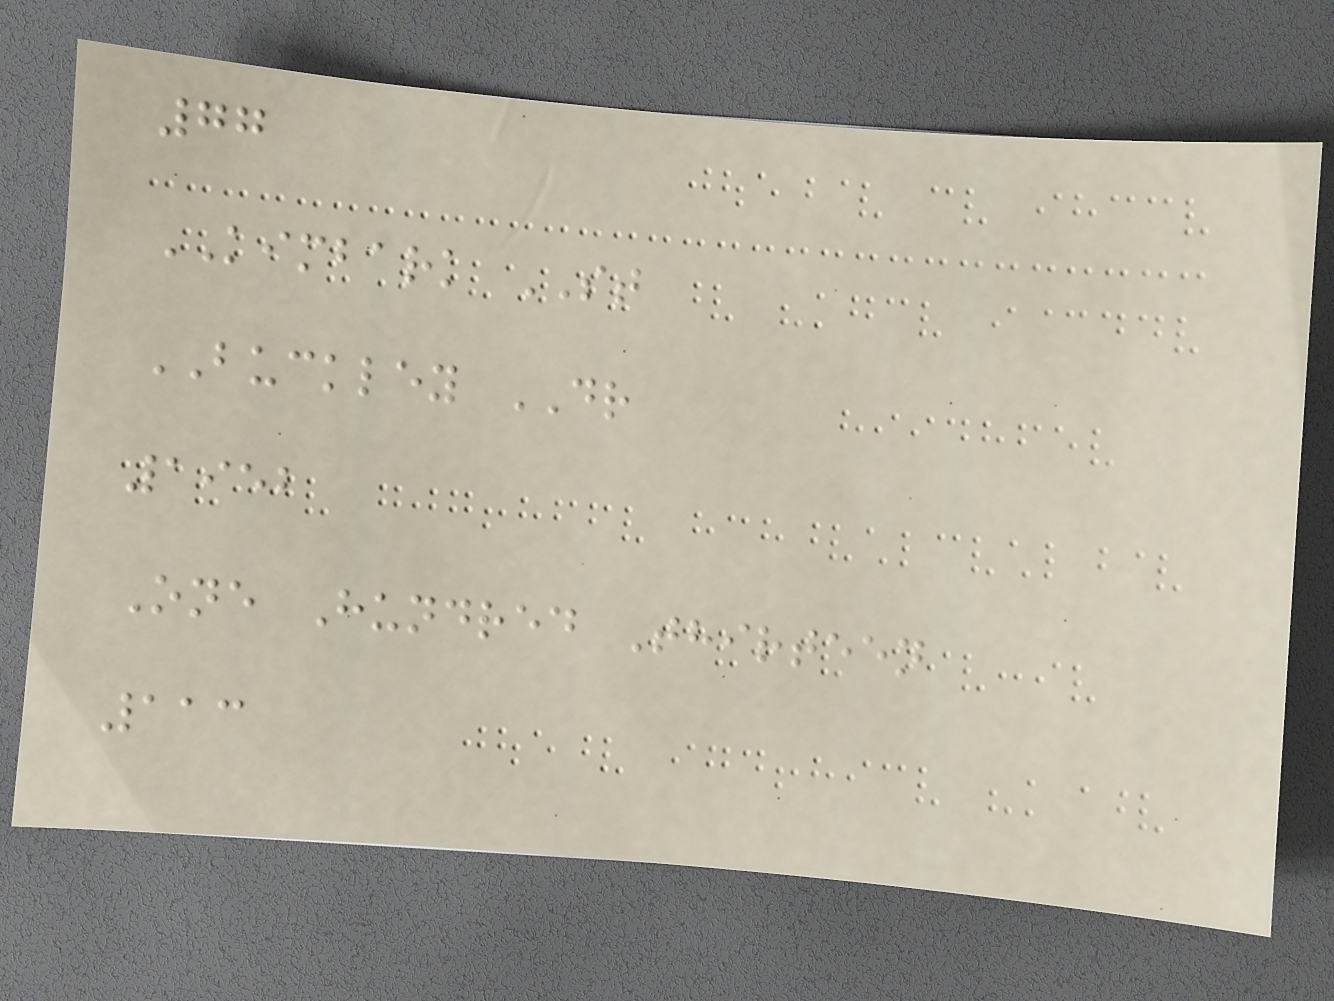77
KIMBARK ST
BUCKLEY DR
1952
One Hundred Thirteen
113
